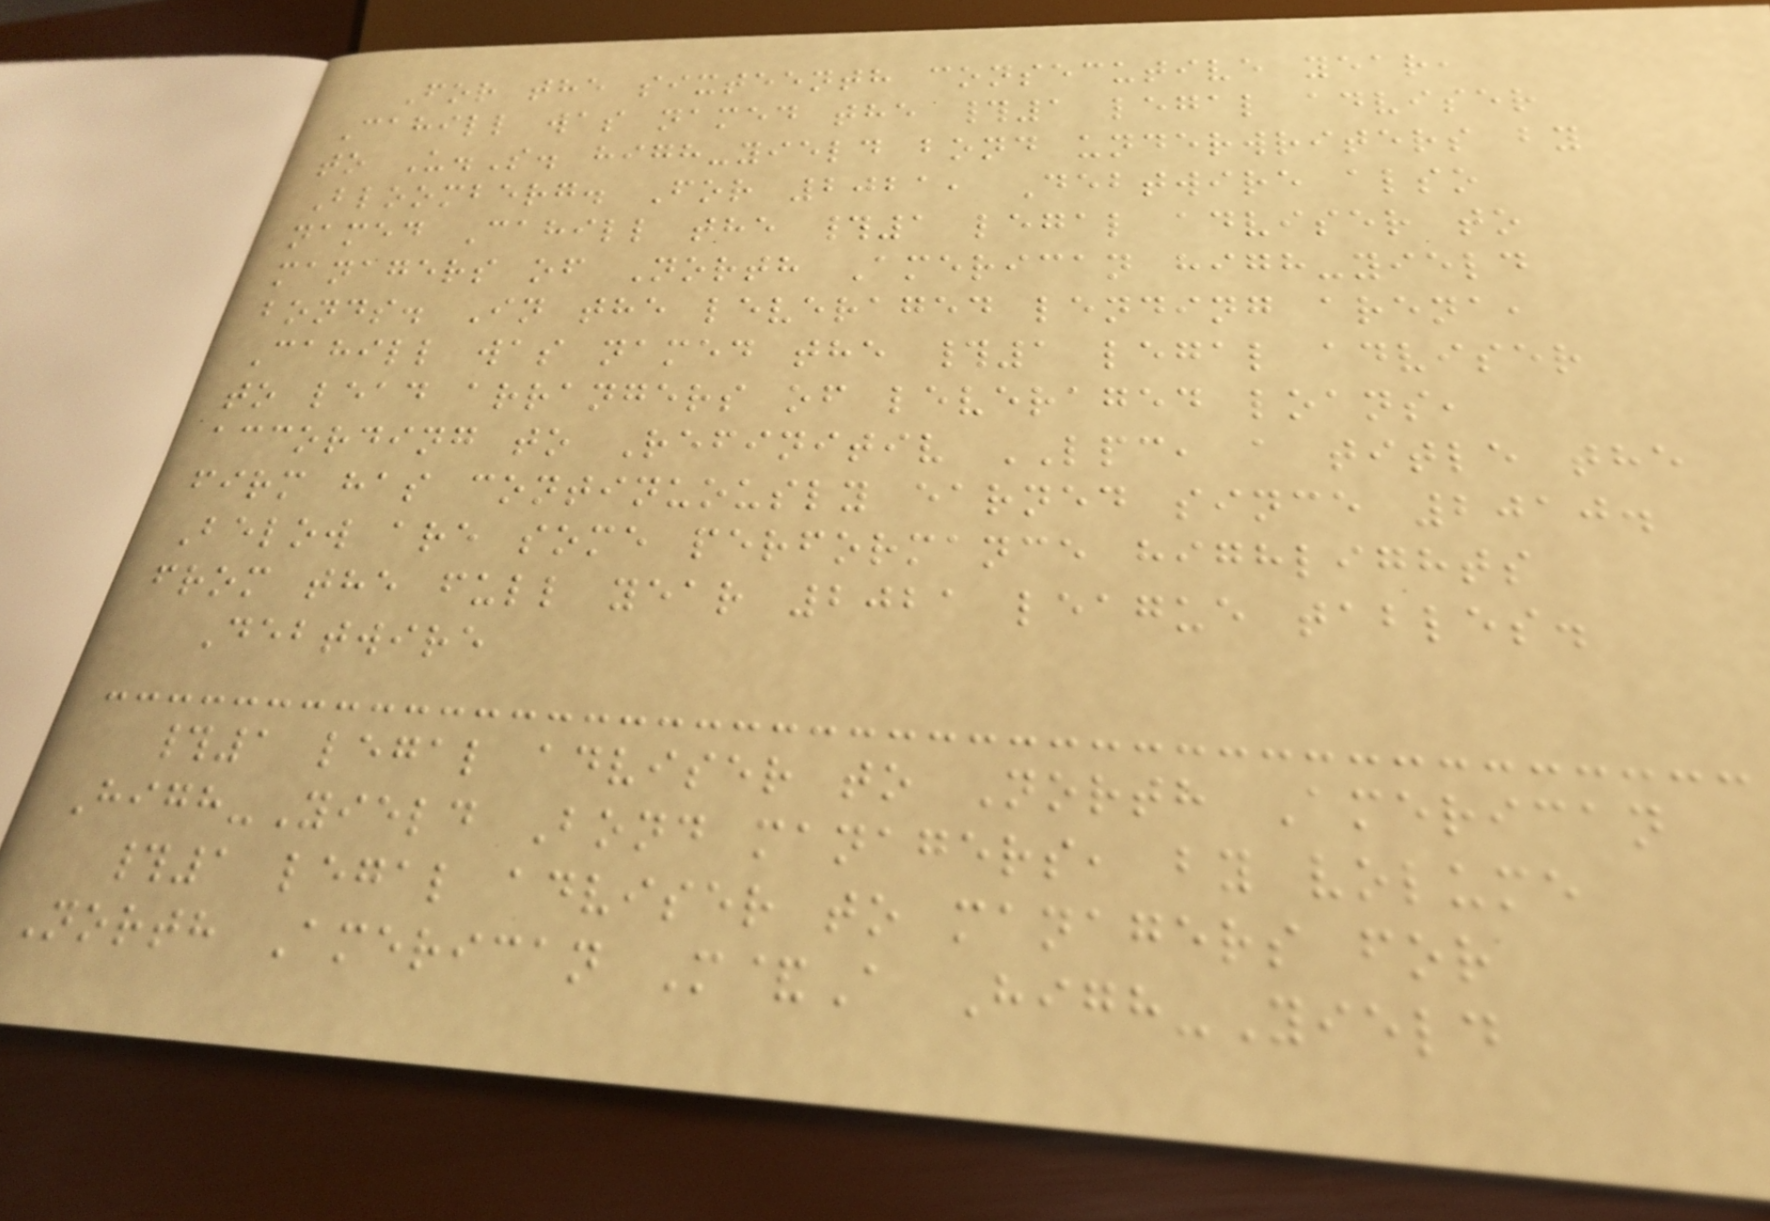For the sixteenth consecutive year,
Cahill was named the #1 legal adviser
to U.S. high-yield bond underwriters by
Bloomberg. For 2021, Debtwire also
named Cahill the #1 legal adviser to
managers of North American high-yield
bonds. In the leveraged lending arena,
Cahill was named the #1 legal adviser
to lead arrangers of leveraged loans,
according to Refinitiv LPC, a title the
firm has continuously earned since 2010.
Below are some performance highlights
from the full year 2021 league tables.
Debtwire
#1 legal adviser to North American
High-Yield Bond managers, by volume
#1 legal adviser to managers for
North American M&A High-Yield
